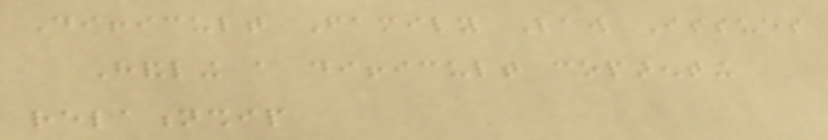Difficult Family Law Issues
Handling a difficult coparenting
relationship
